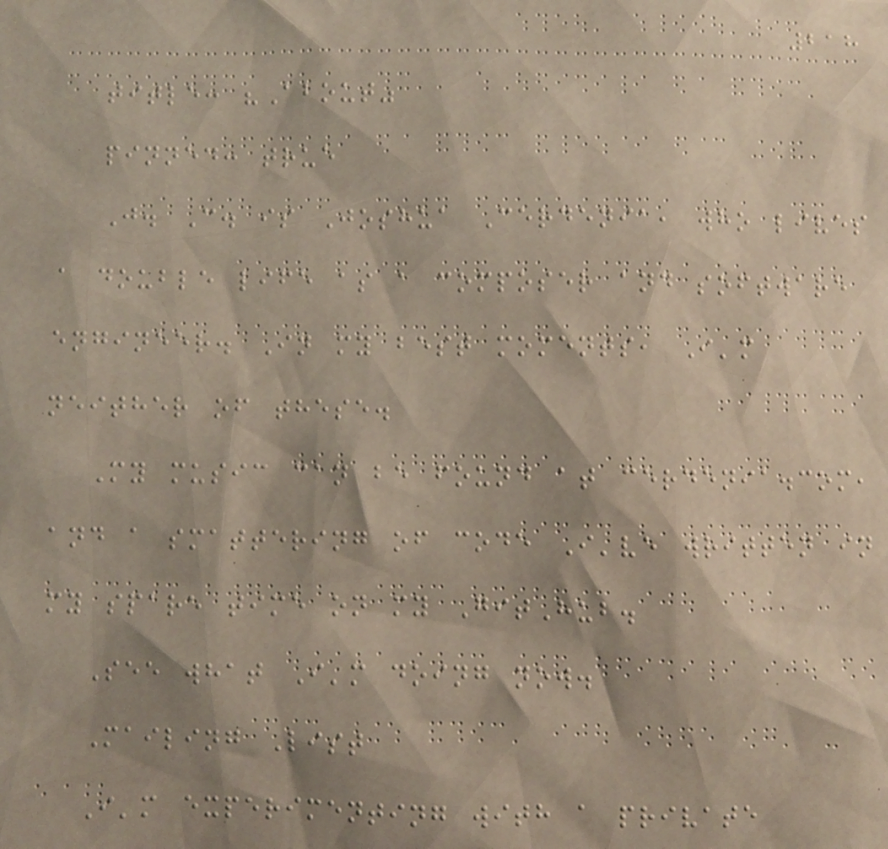218
title: "About"
pinned: true
J. C. is Joshua Cerdenia, who lives
a double life as a composer and software
engineer. In my best moments, I'm
neither of these.
My music can be found at cerdenia.com,
and a smattering of code I've written in
my spare time on my GitHub.
See what I'm doing now.
Mailing List
I'm experimenting with a private
